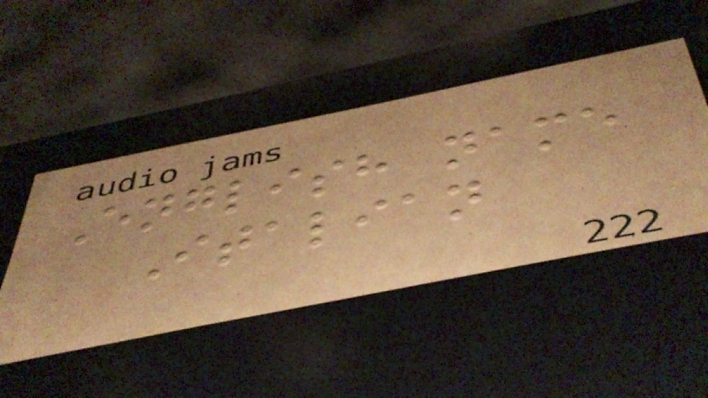English name
Italian
